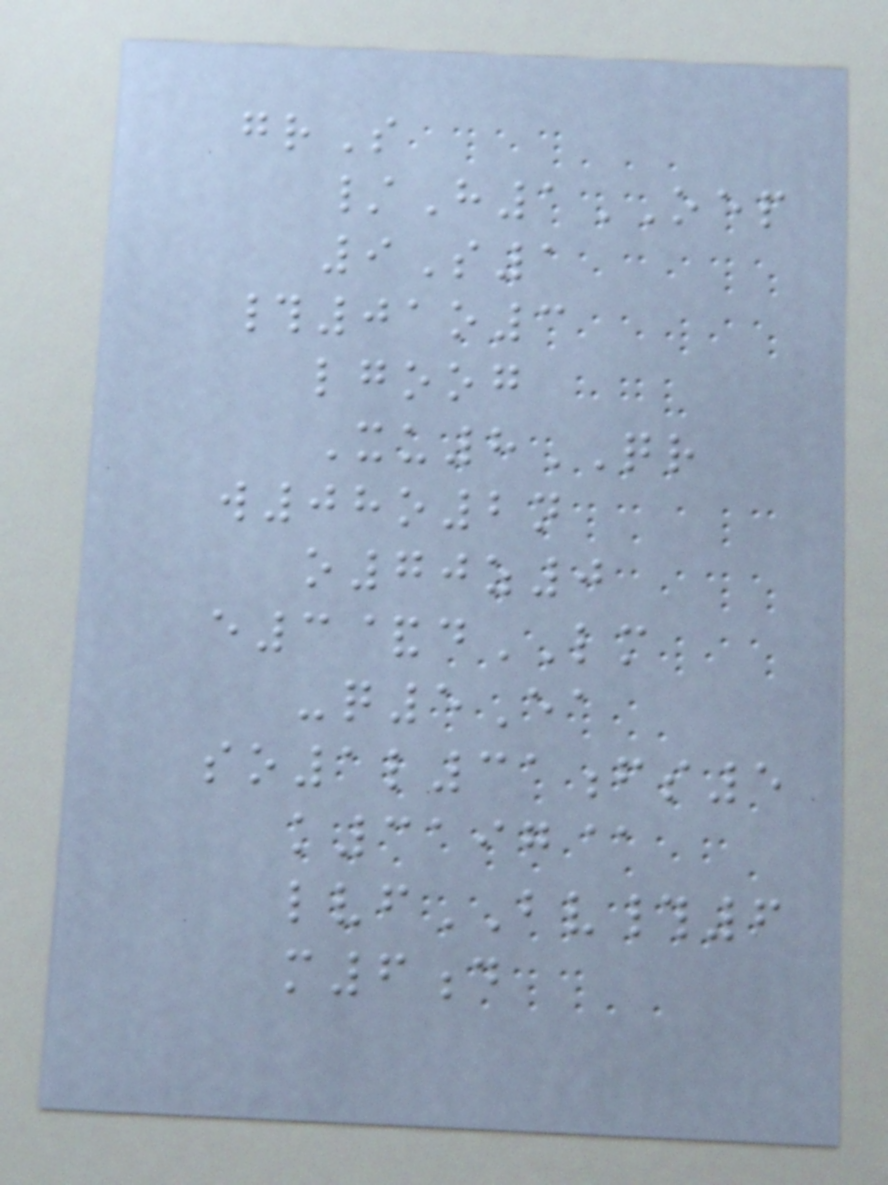grS
/H1OEP
9S1
#01o3
lgoog
Xu8QR
w08o2n
o70z0
e3&dLM
-q5Ea
so1l31fs5
k3197@
lvfBV#6
m6d
